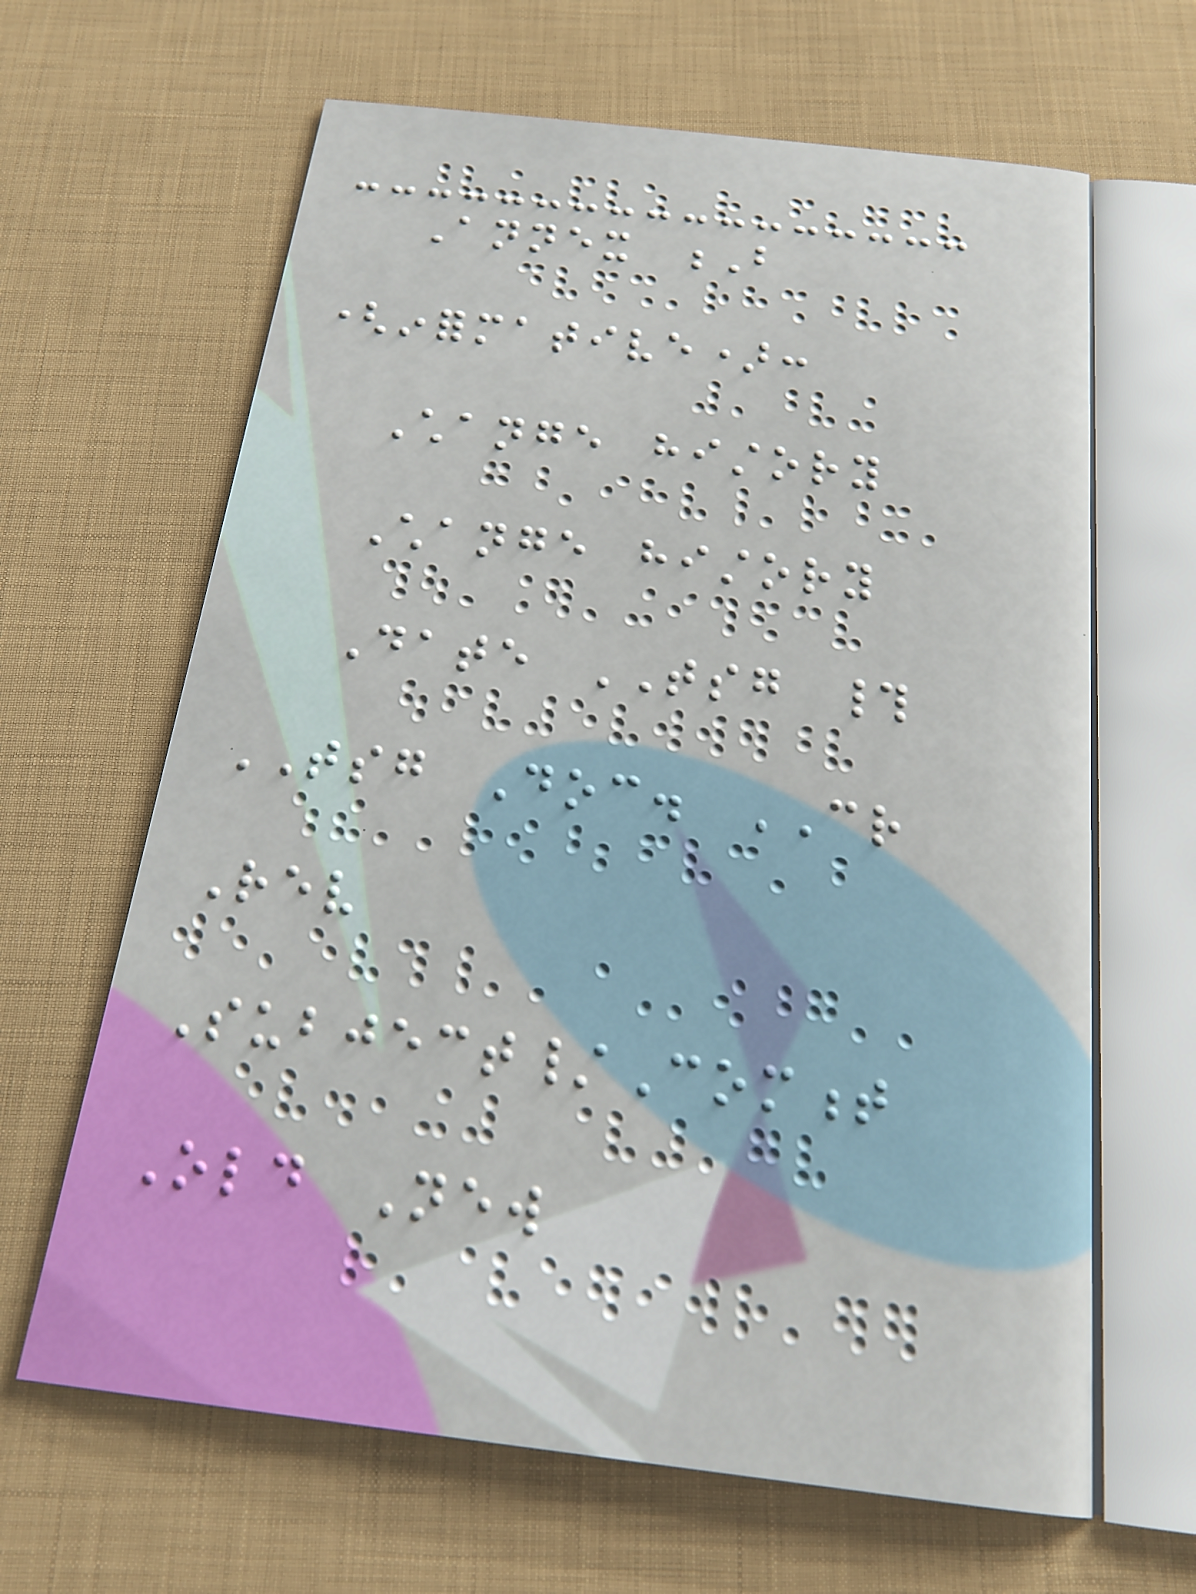Annex B
(informative):
Change history
Change history
Date TSG #
TSG Doc. CR
Rev
Subject/Comment
Old New
